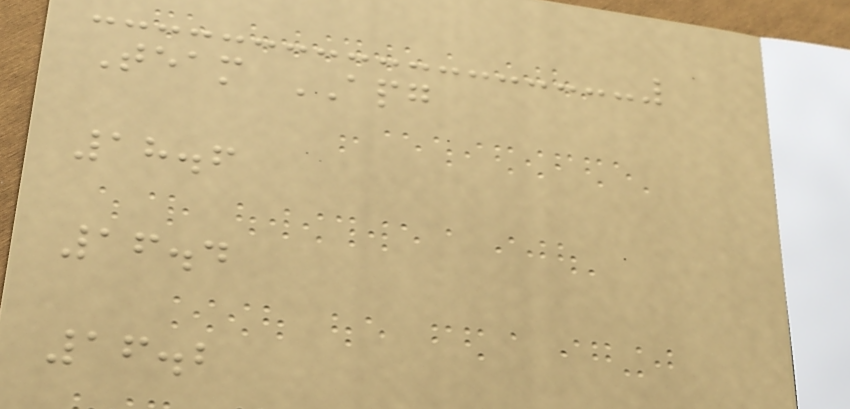Team APG
18.6
16.4
16.2
